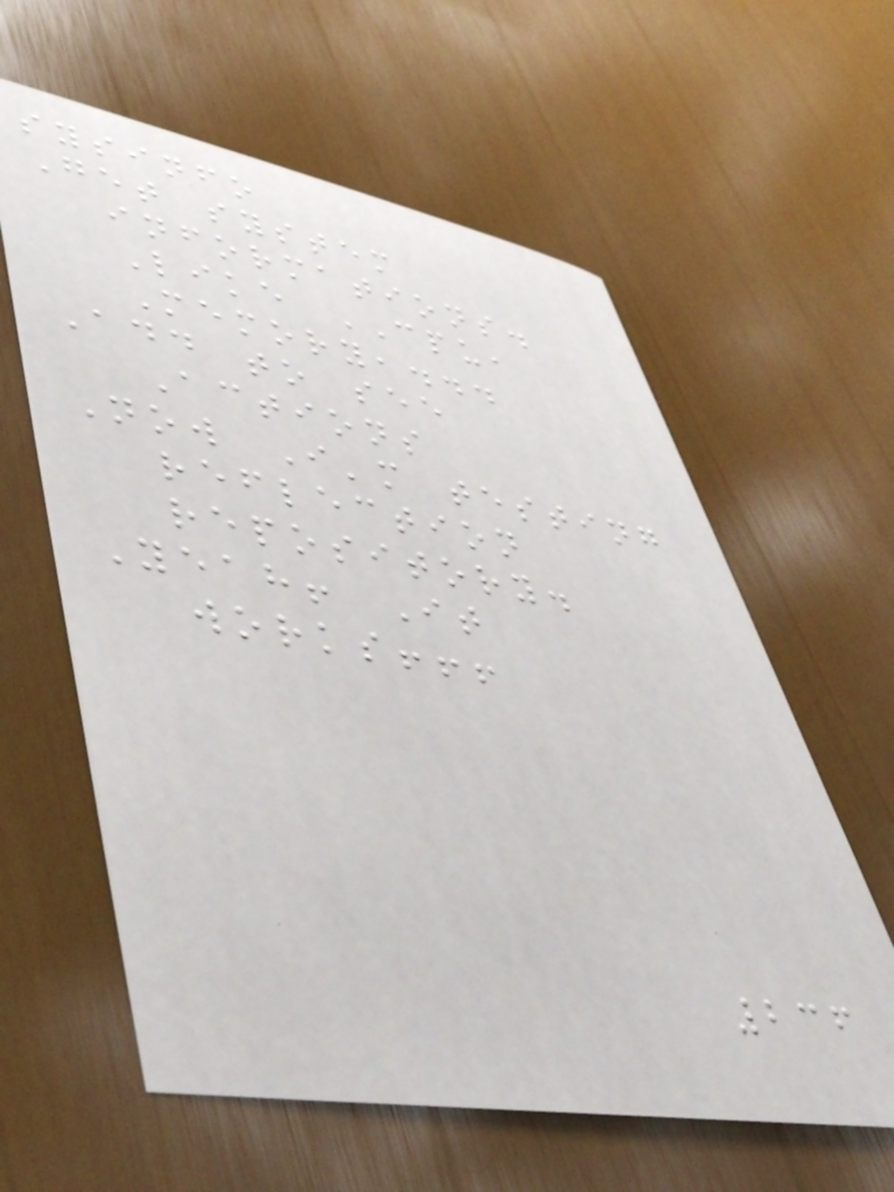sysinfo
Get system
informations.
Like CPU,
Memory,...
Add to see
Actions
Now I'm testing
reflection
repository.
Yeah! It
works!!!
236
